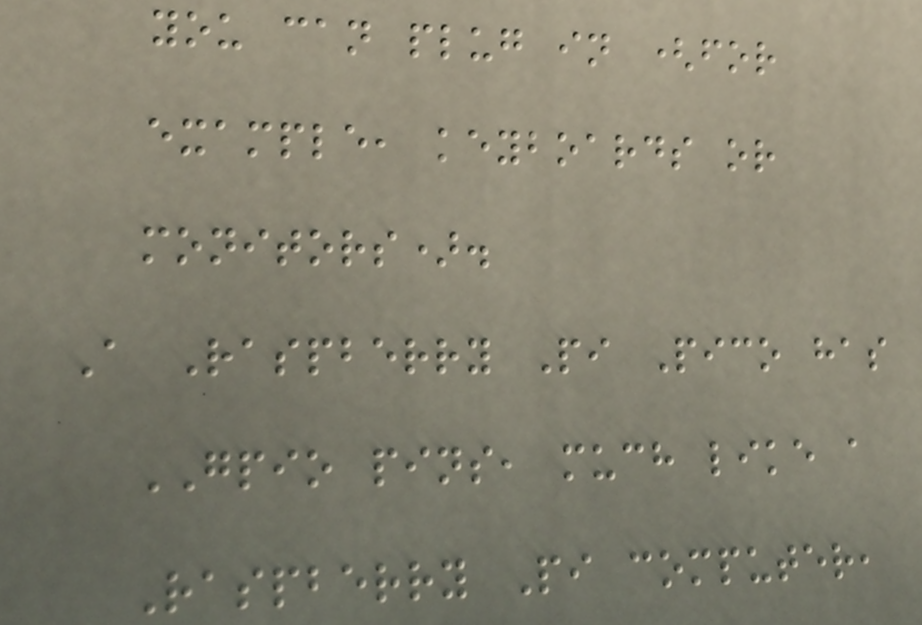you can plug in (for
example, keyboards or
monitors).
A Raspberry Pi Pico has
GPIO pins, much like a
Raspberry Pi computer,
